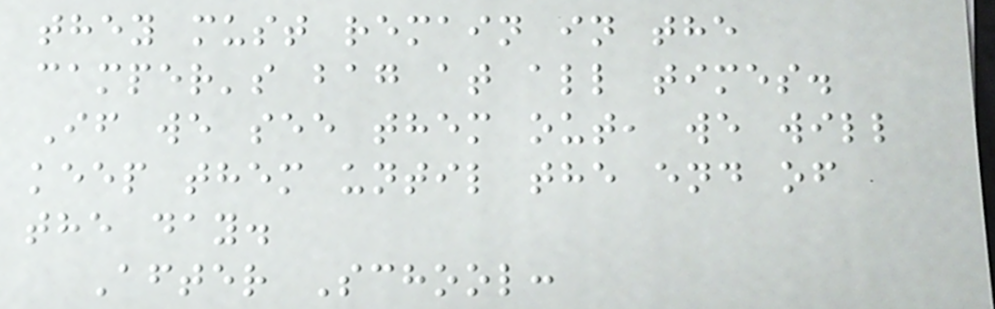they must remain in the
camper's bag at all times.
If we see them out, we will
keep them until the end of
the day.
After School:
